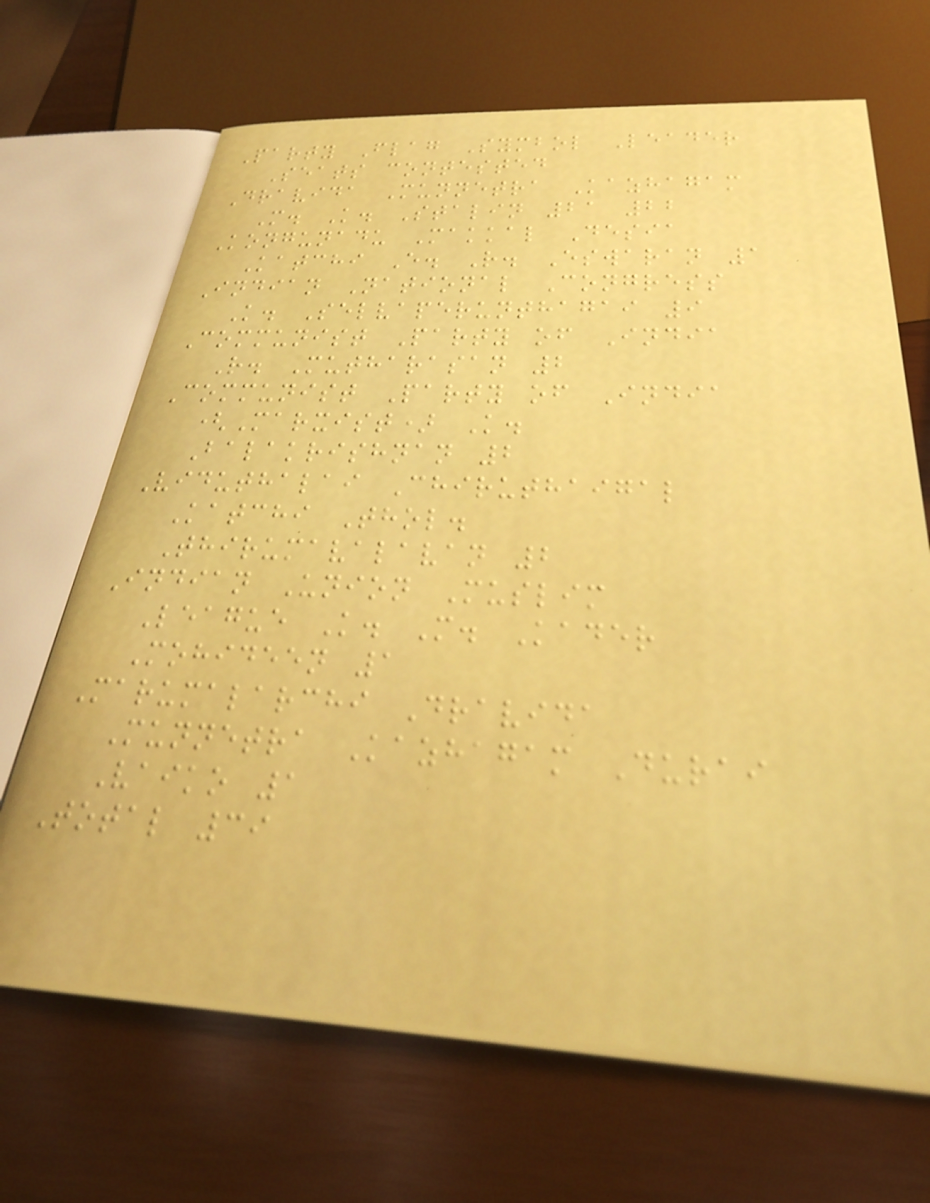Party Flag Symbol Leader
Seats contested
Dravida Munnetra Kazhagam
M. K. Stalin 21 22
Kongunadu Makkal Desia
Katchi E. R. Eswaran 1
Indian National Congress
K. Selvaperunthagai 9
Communist Party of India
R. Mutharasan 2
Communist Party of India
(Marxist) K.
Balakrishnan 2
Viduthalai Chiruthaigal
Katchi Thol.
Thirumavalavan 2
Indian Union Muslim
League K. M. Kader
Mohideen 1
Marumalarchi Dravida
Munnetra Kazhagam Durai
Vaiko 1
Total 39
